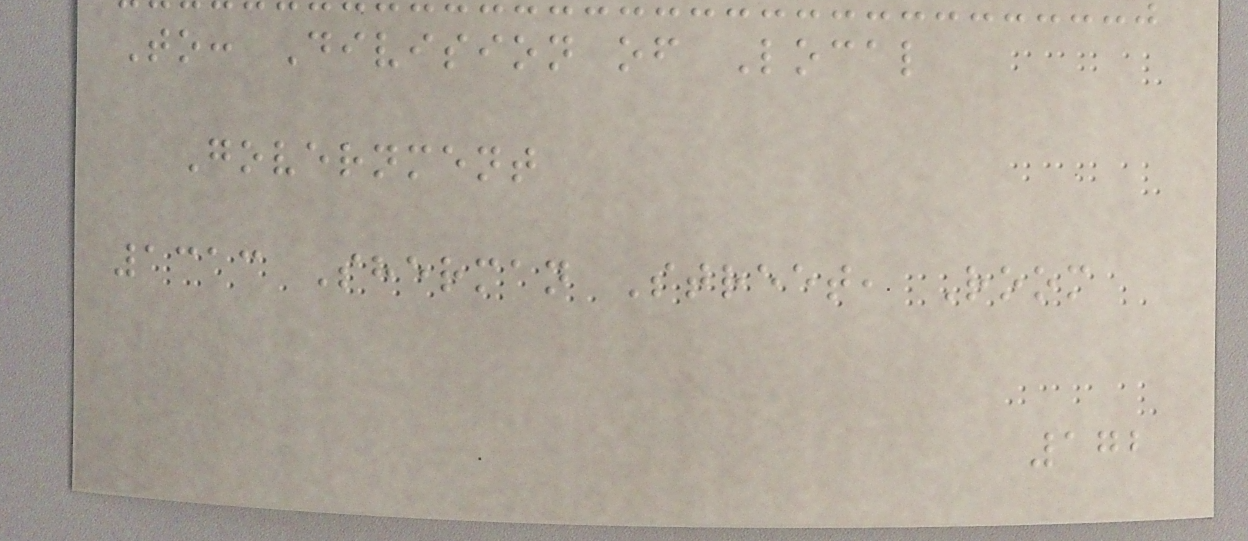To: Division of Local
Government
1313 Sherman Street, Room
172
